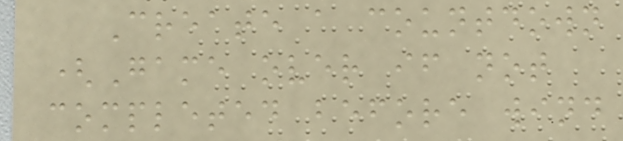Create a countdown
(Game over if not
completed before wind
